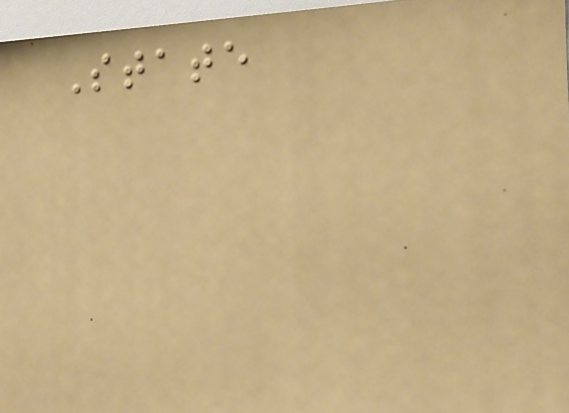State
